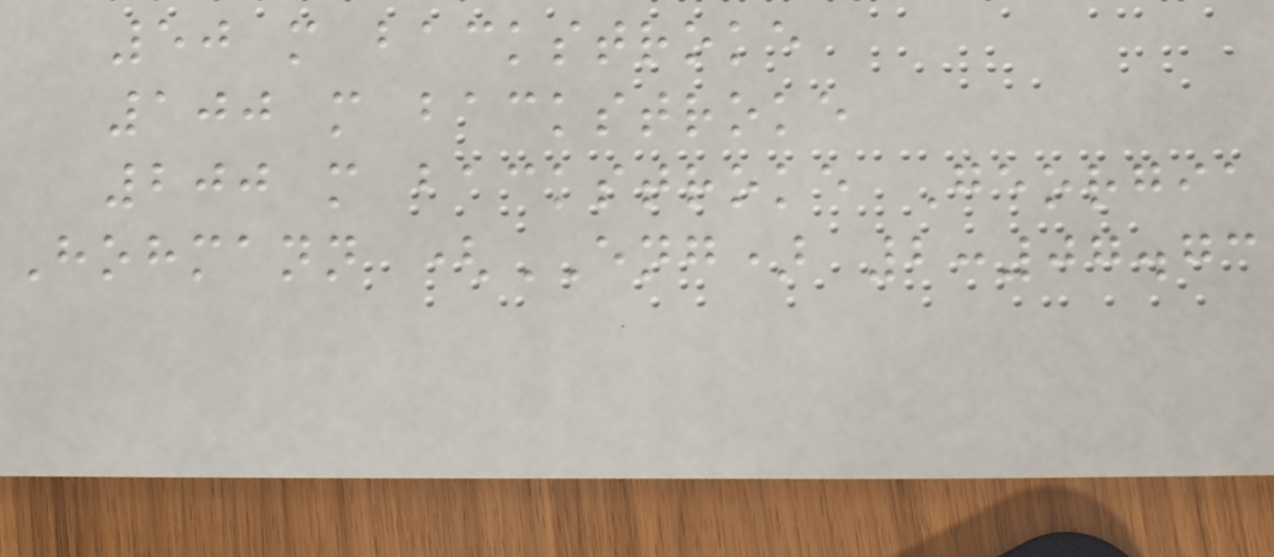50 m backstroke
100 m backstroke
200 m backstroke Georgia
Hohmann (ENG) 2:07.73
